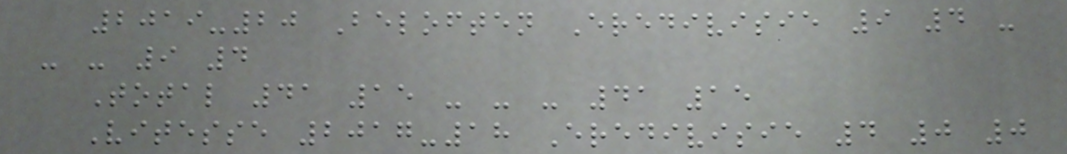2019-20 Beloften Eredivisie 9 4 -
- - 9 4
Total 41 15 - - - 41 15
Vitesse 2017-18 Eredivisie 4 0 0
